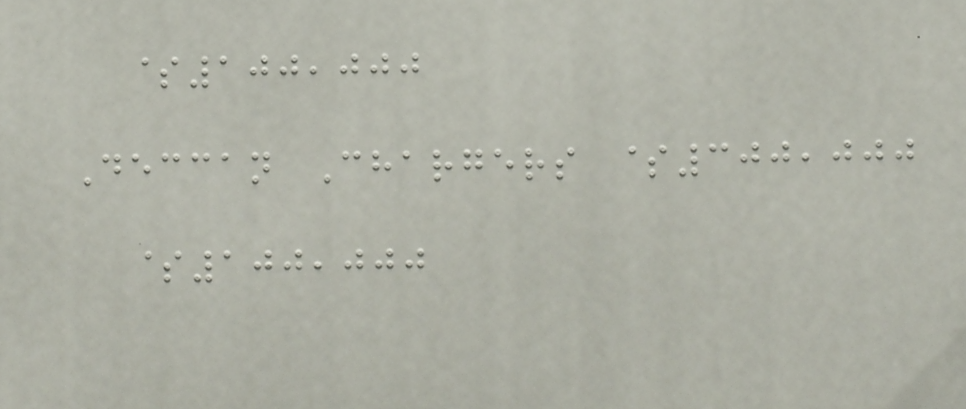$100,000
Deccan Chargers $300,000
$100,000
